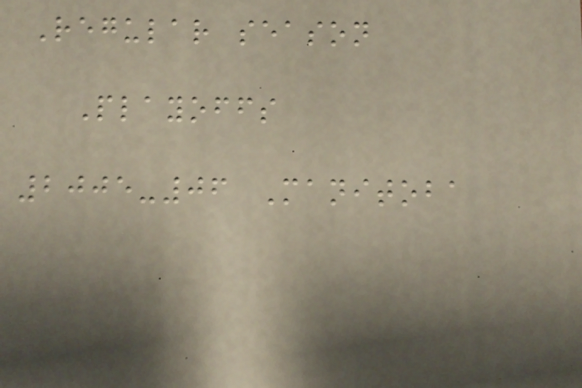Regular season
Playoffs
2005-06 Manitoba
